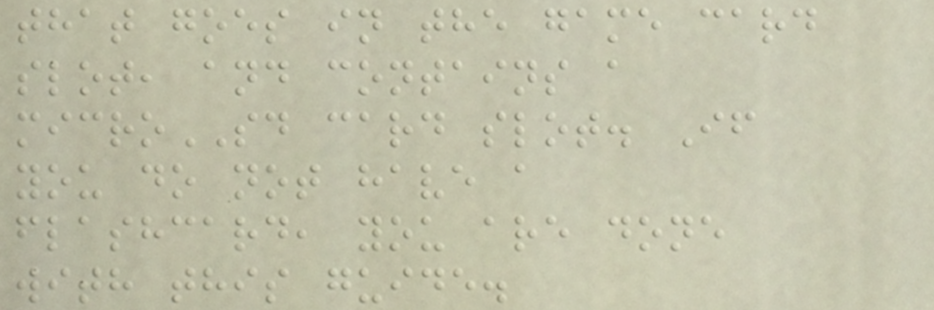that goes in the game card
slot, and contains a
microSD card slot. If
you do not have a
flashcard, you are done
with this guide.
